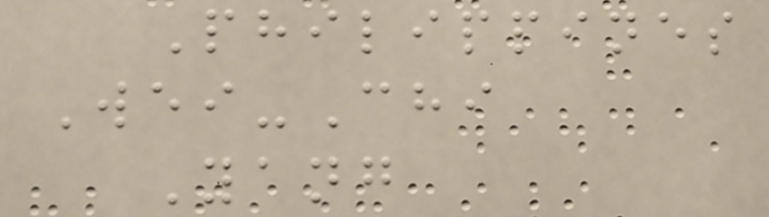Philippines
Wei-Chi
Yang
